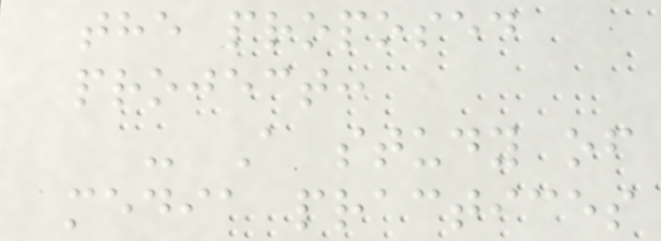the proposed
project:
- A study of
media practices
